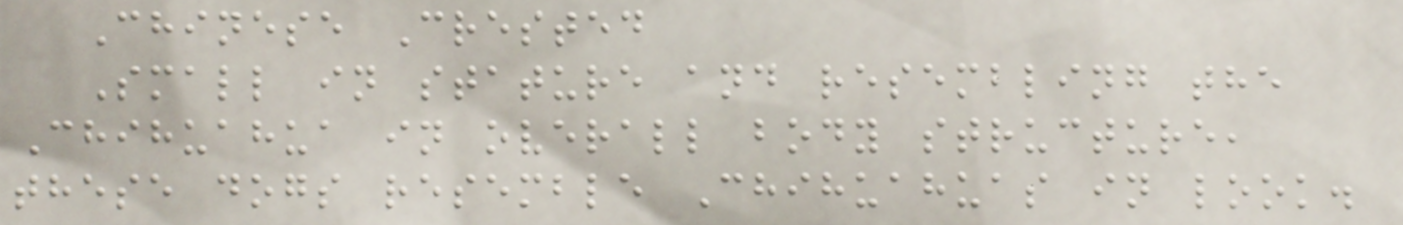Chinese Crested
Small in stature and resembling the
Chihuahua in overall body structure,
these dogs resemble Chihuahuas in look.
